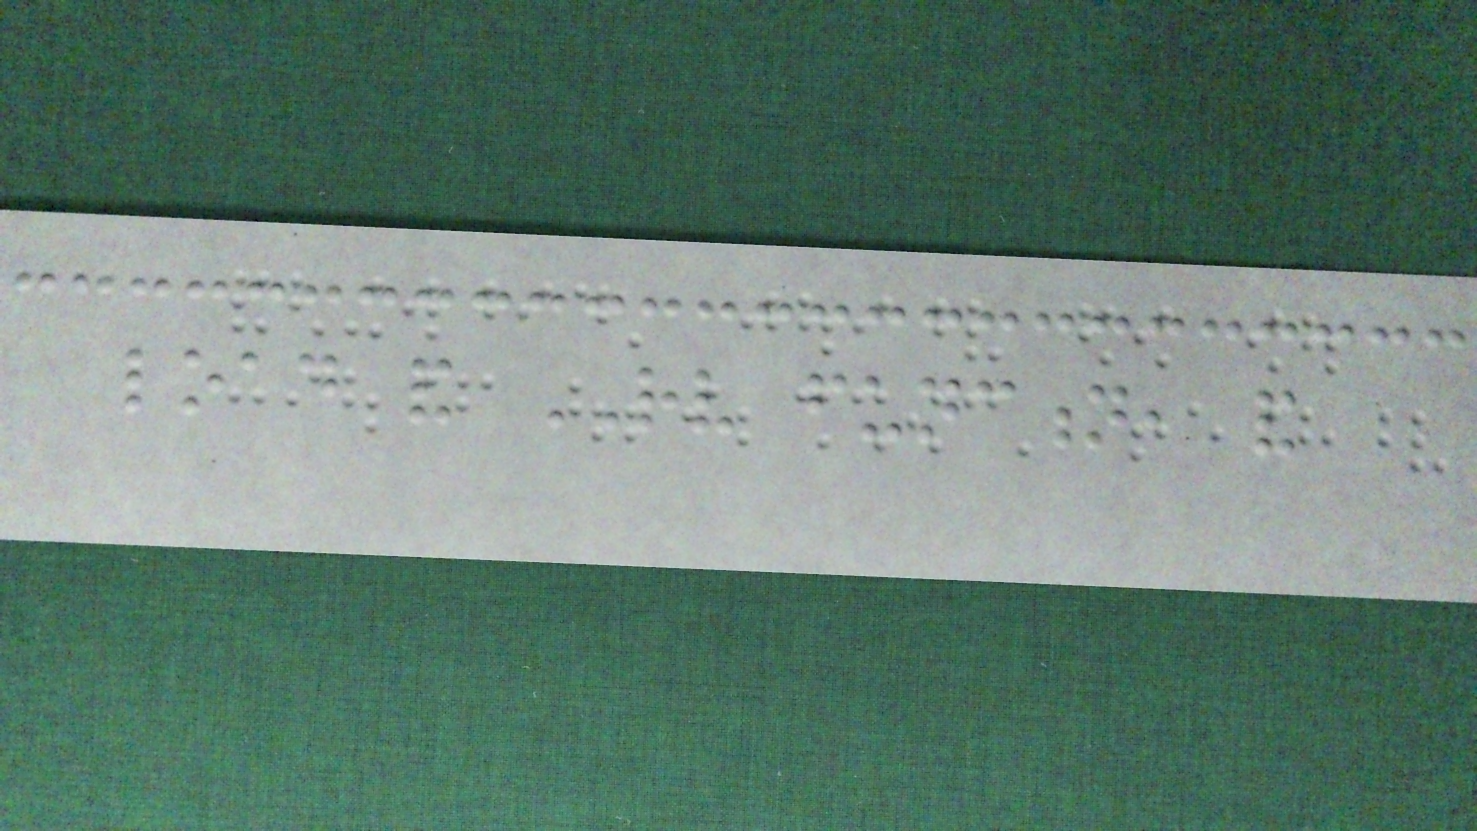load and RV function, and
